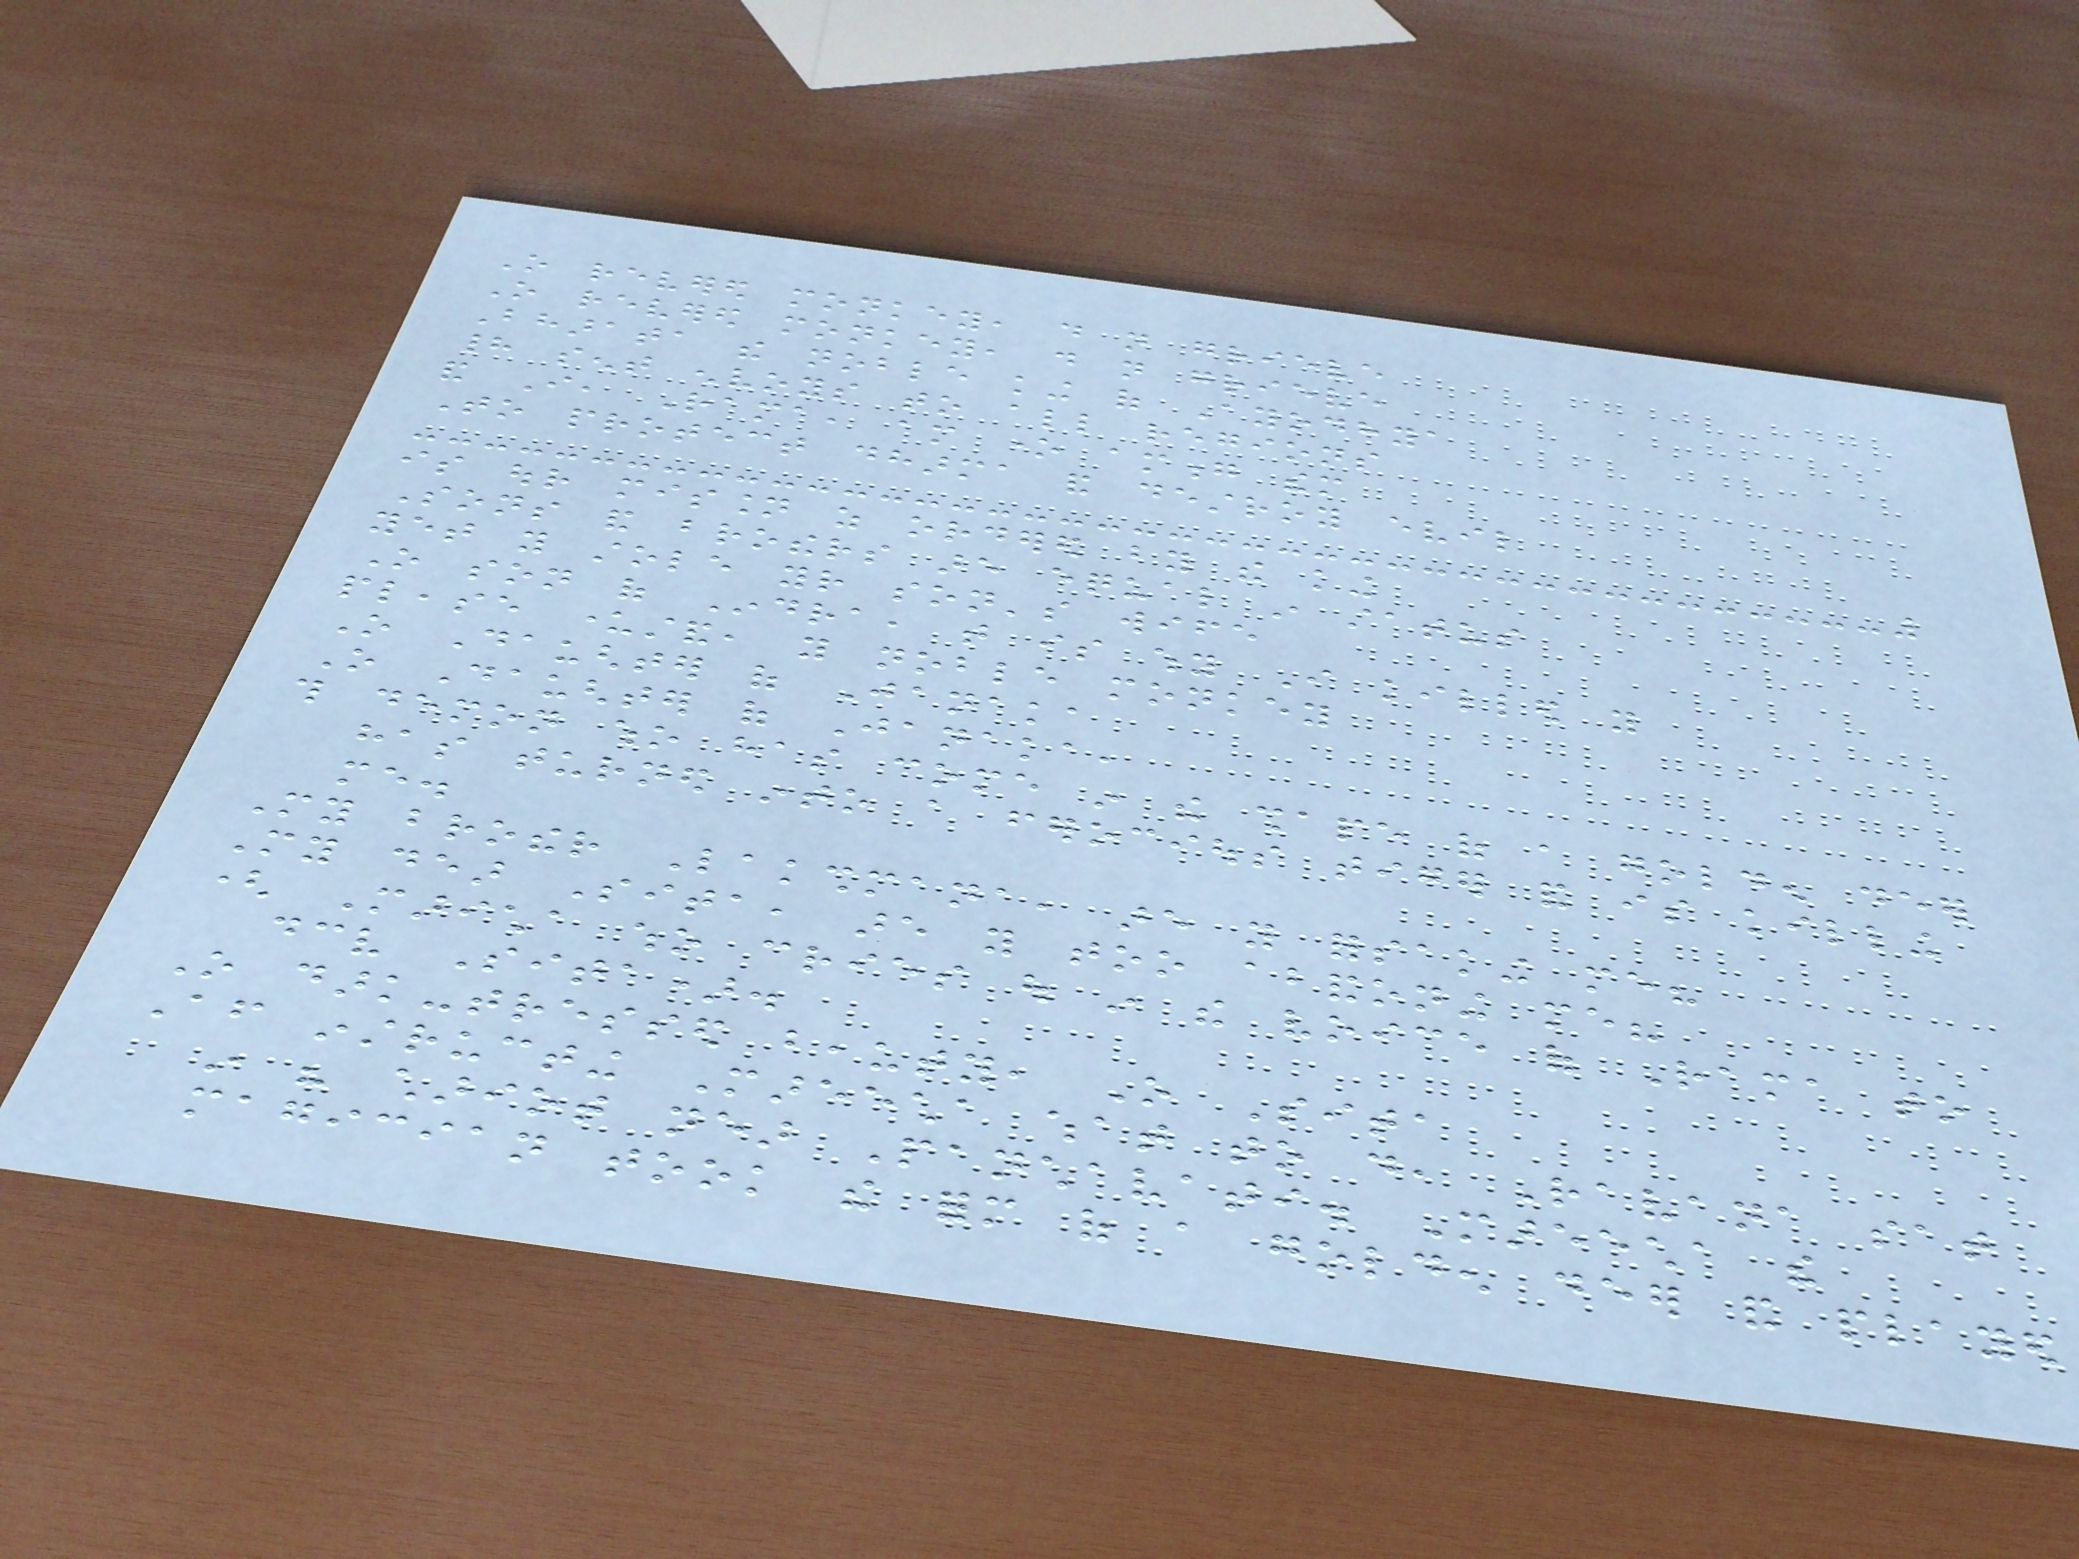O revered monkey, do not grieve
O revered monkey, do not grieve
Bharata the noble king of Ayodhya
had sent envoys to all regions
and I, Rama, am one among them
To protect dharma and destroy evil
is our mission as ordered by the king
Sons and brothers are equal in status
yet you stole your son's wife
O son of Indra, that is why I killed you
please understand, you noble monkey
O Daughter of Janaka
O Daughter of Janaka,
this demon who has come in the shape of a golden deer
has turned into a ferocious tiger and is killing
me.
My brother Lakshmana, are you forsaking me?
My dear Sita, are you too abandoning me?
( Maricha who cries out in the voice of Rama to
deceive Sita).
O dark-tressed beauty, O Sita
After instructing Mareecha what to do, Ravana sat
in his chariot near Panchavati. Mareecha the
magician took the form of a golden deer and played
